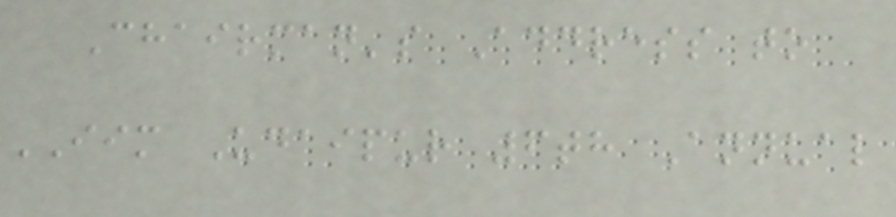Chairman's Address to
IIM Udaipur 6th Annual
